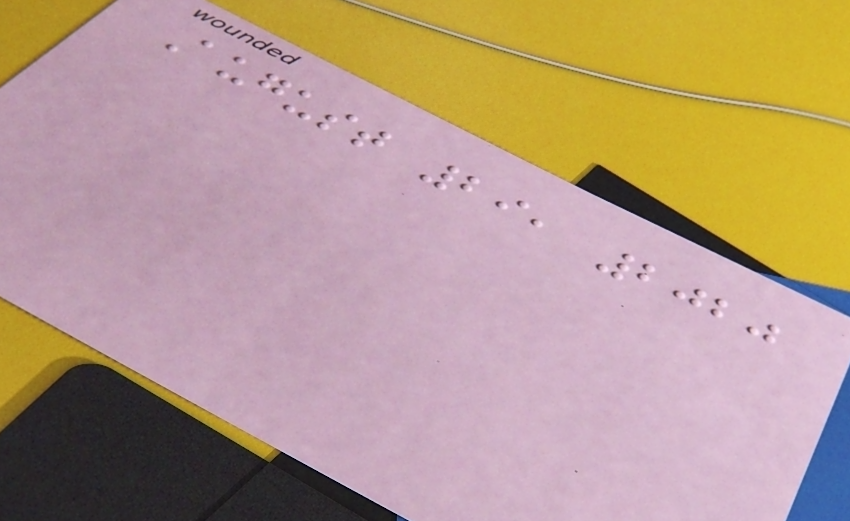August 29, 2020
